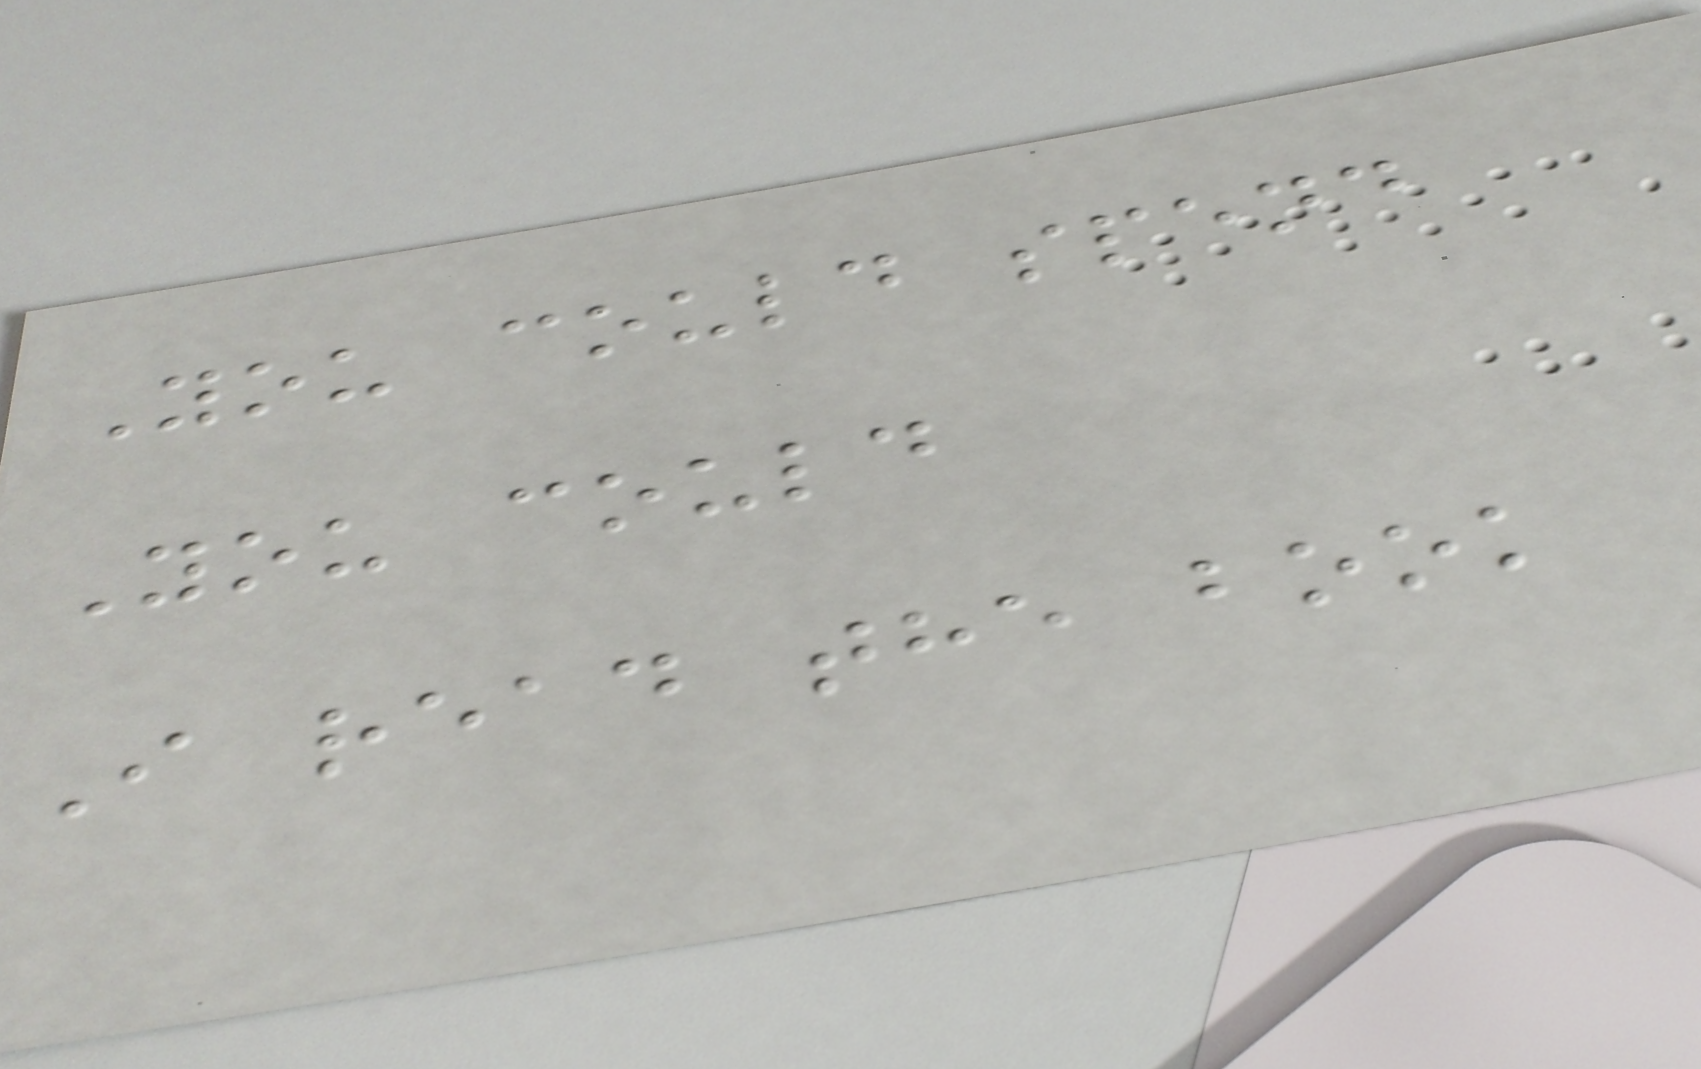You could spend
You could
I read the book
